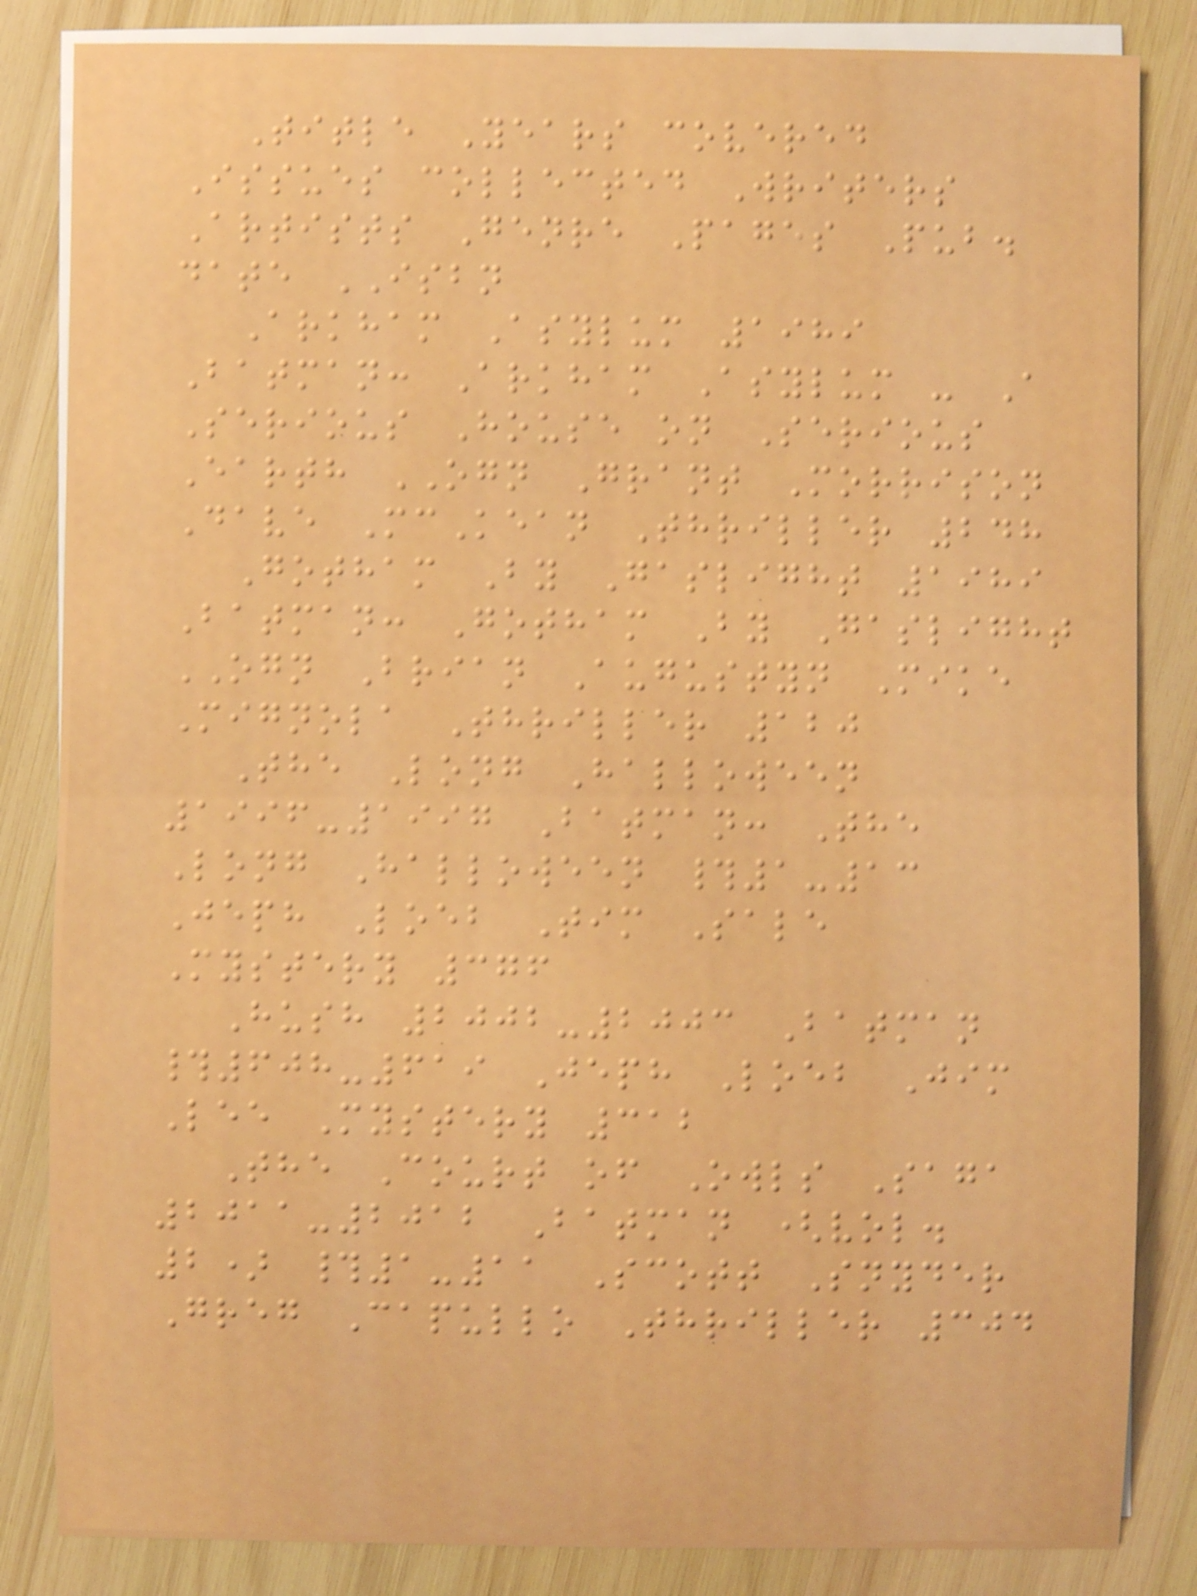Title Years covered
Issues collected Writers
Artists Genre Pages Pub.
date ISBN
Arkham Asylum 1989
Batman: Arkham Asylum - A
Serious House on Serious
Earth OGN Grant Morrison
Dave McKean Thriller 248
Gotham By Gaslight 1989
Batman: Gotham By Gaslight
OGN Brian Augustyn Mike
Mignola Thriller 120
The Long Halloween
1996-1997 Batman: The
Long Halloween #1-13
Jeph Loeb Tim Sale
Mystery 376
Hush 2002-2003 Batman
#608-619 Jeph Loeb Jim
Lee Mystery 312
The Court of Owls Saga
2011-2012 Batman (vol.
2) #1-11 Scott Snyder
Greg Capullo Thriller 304
